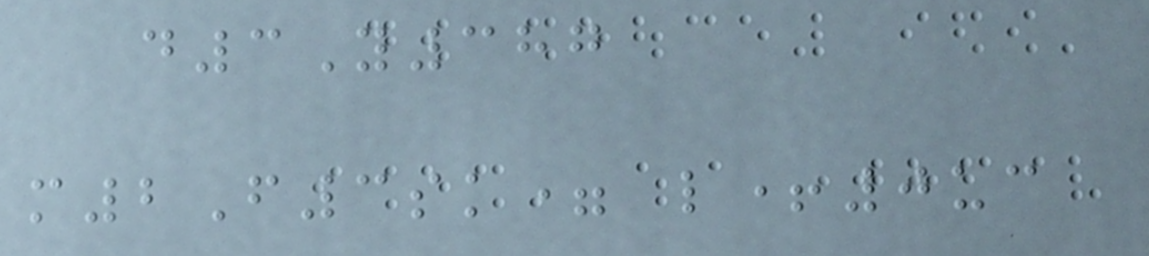d3Y387
m2F3sk= l+0uc
